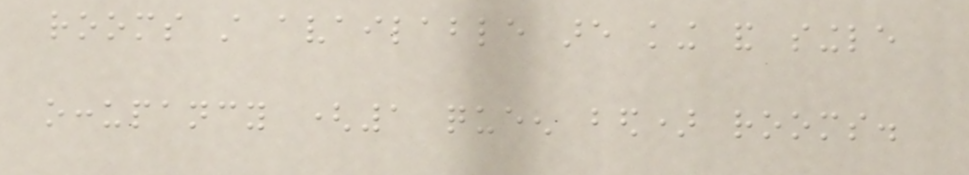rooms still available are king and single
occupancy (1 queen bed) rooms.
